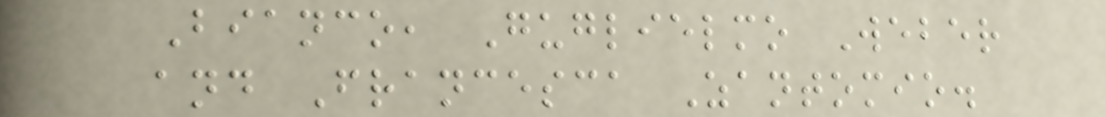Bianco, Guglielmo Weber
and Francesca Zantomio.
